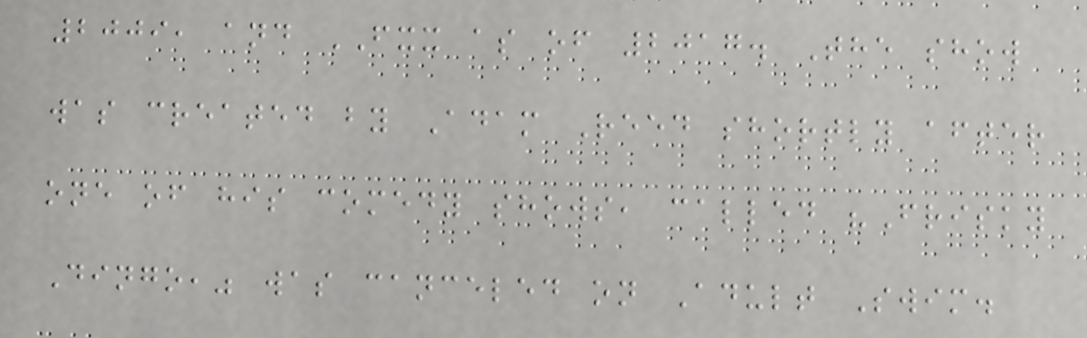2009, and FXX as of 2017. The show
was created by Adam Reed shortly after
one of his comedy shows, called "Frisky
Dingo," was canceled on Adult Swim.
